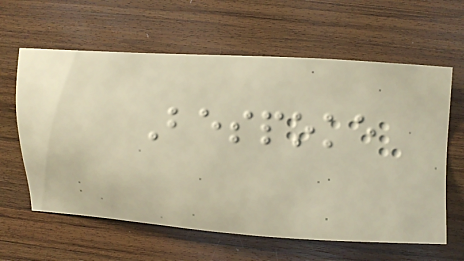Bespoke
